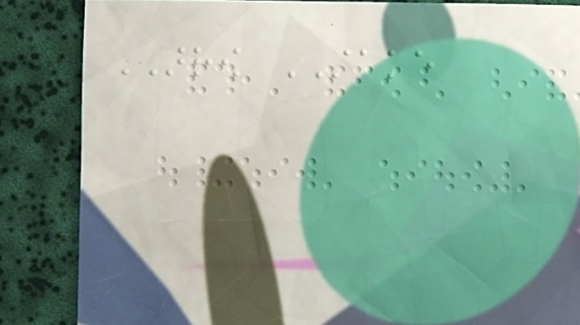ARROW STAKE
